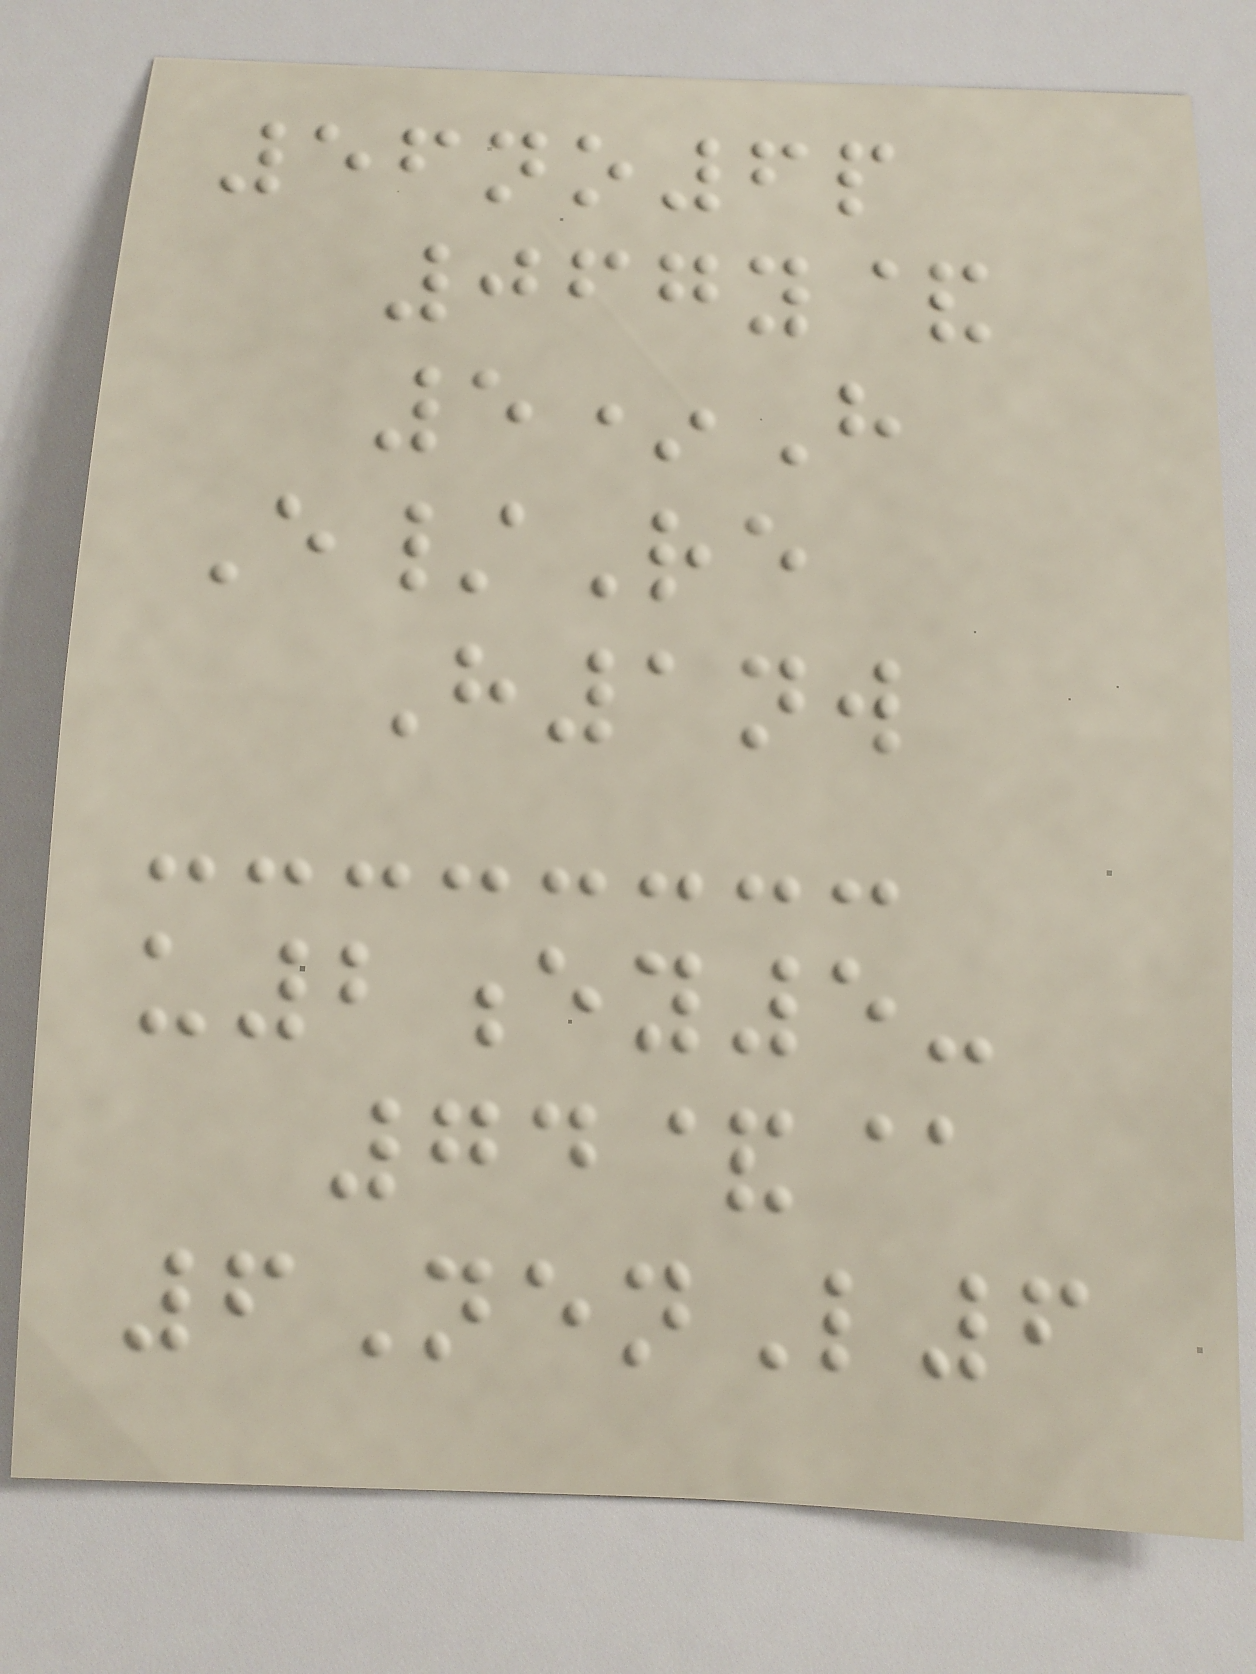56no6p
067y&
5*H
E/Re
H1nw
u2ey5-
74&@
6NenL6
